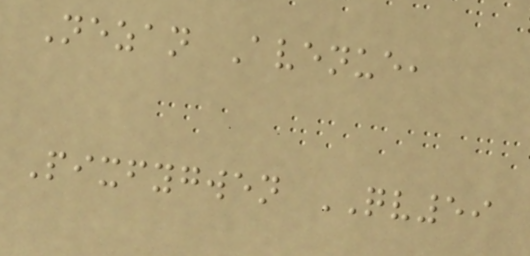Nezan Avenue,
Pixfygwen QV59
